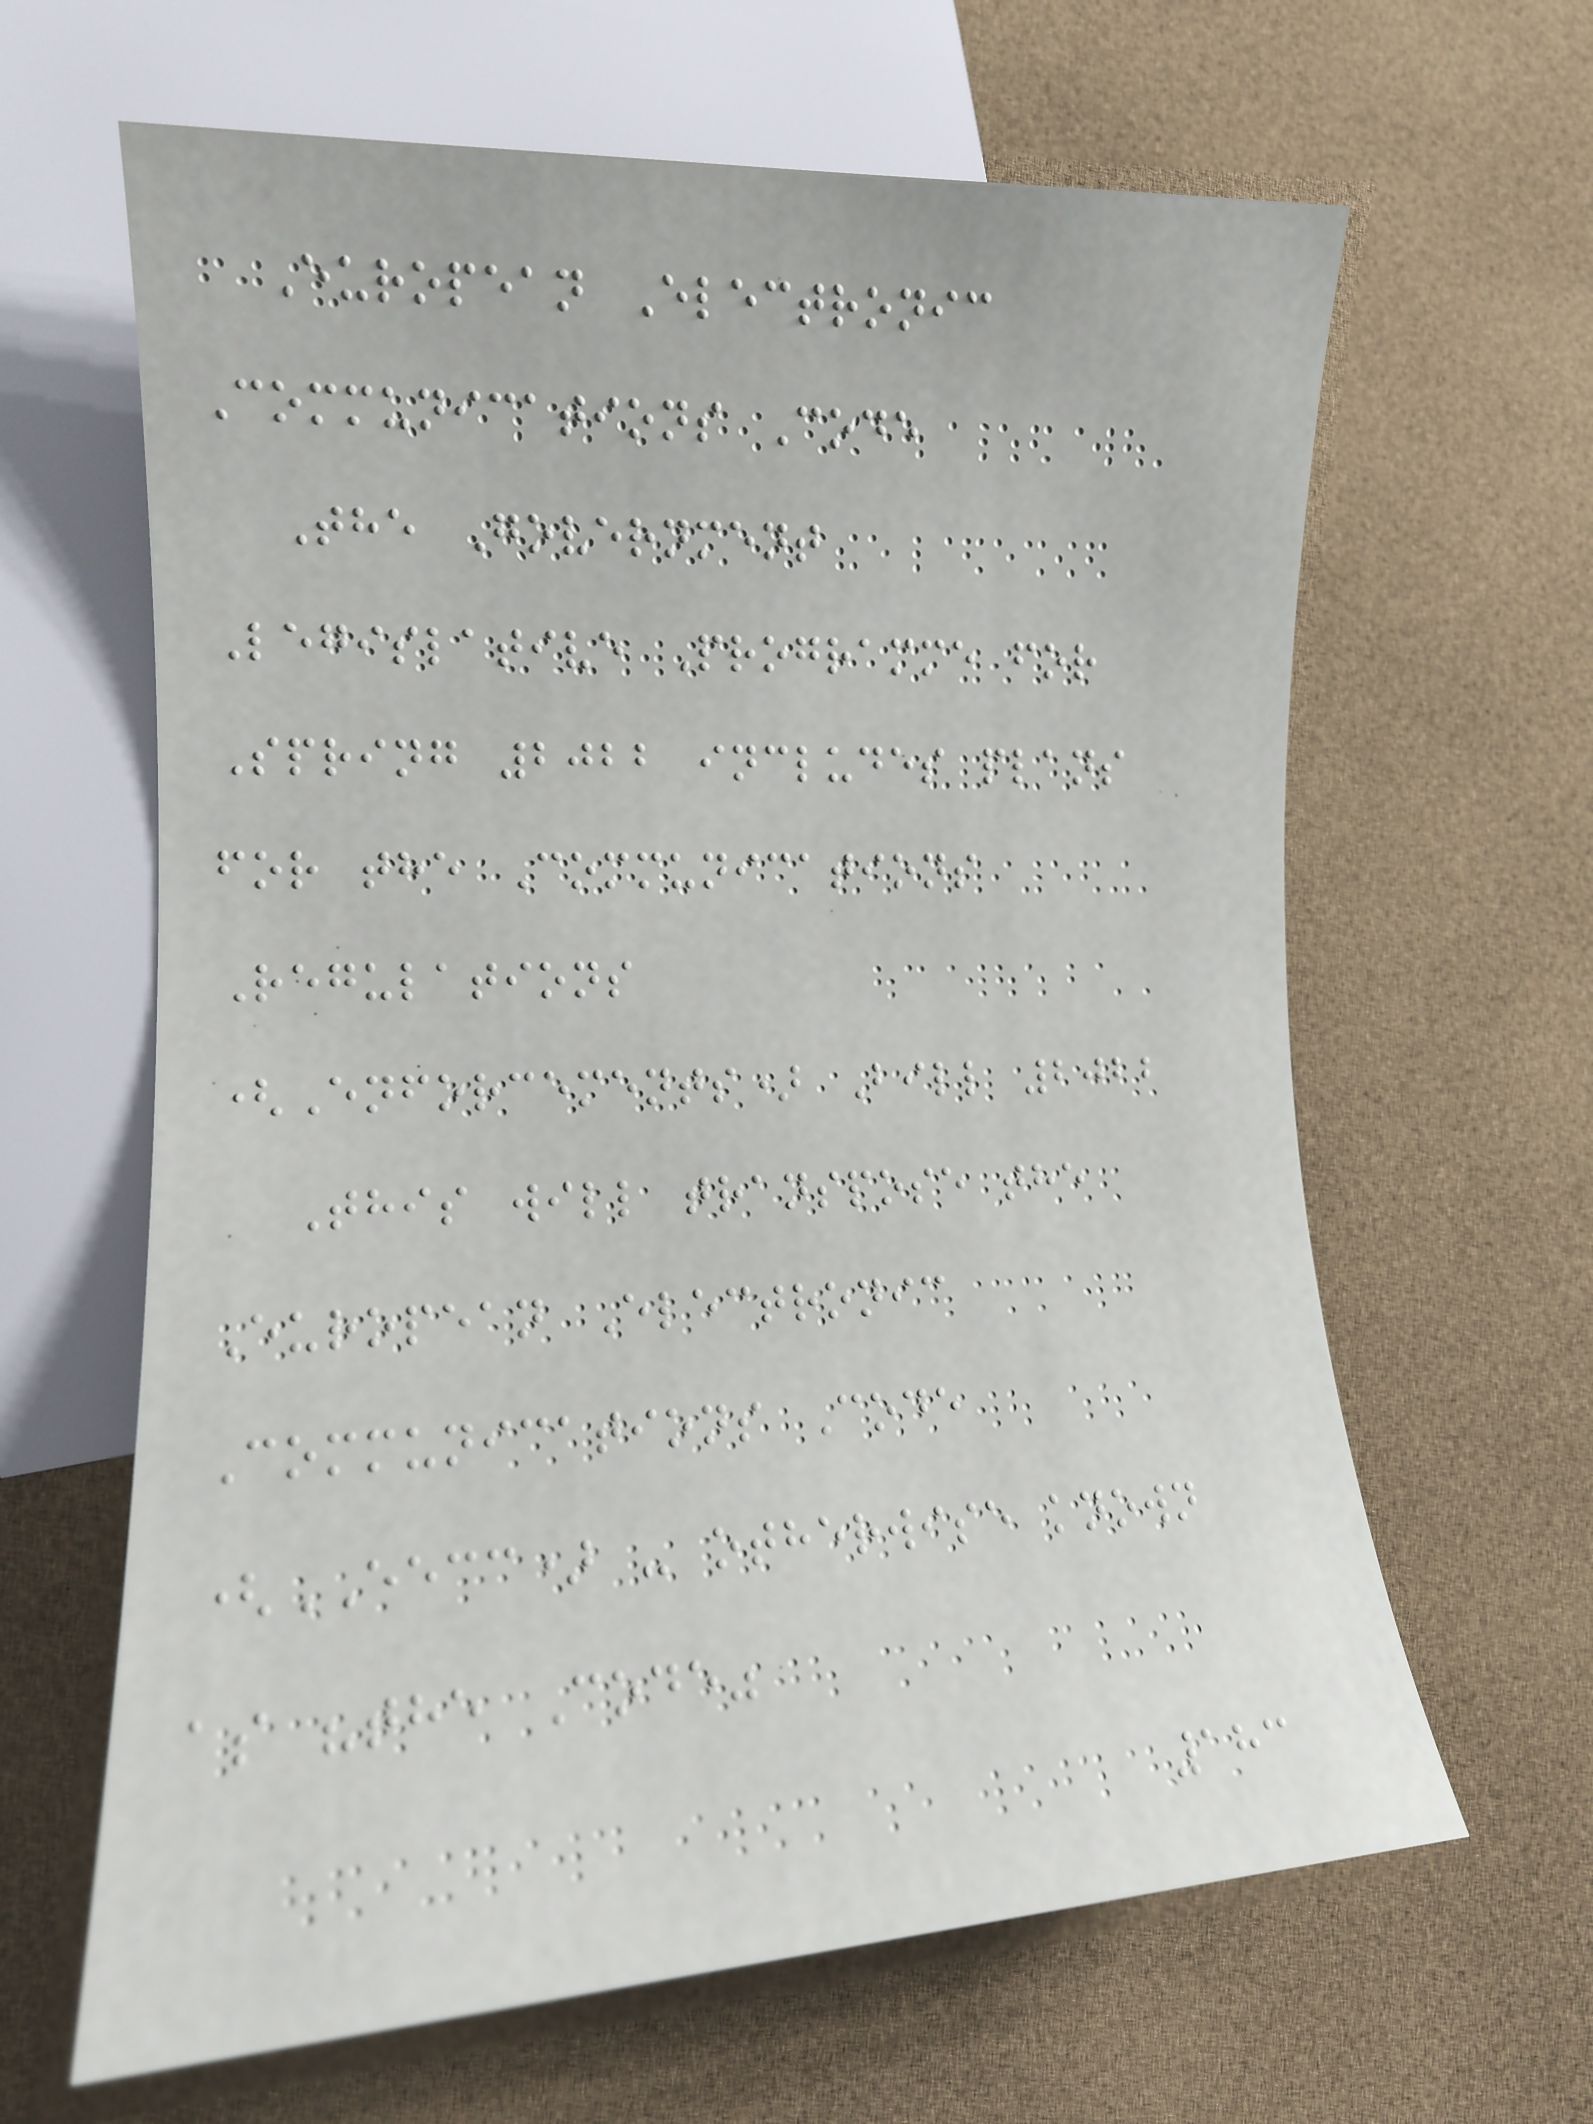European Electronic
Communications Code
The Government
Legislative Programme for
Spring 2022 includes plans
for the Communications
Regulations
(Enforcements) Bill 2022
This will transpose the
European Electronic
Communications Code
(EECC) - otherwise known
as "the Code"
183
